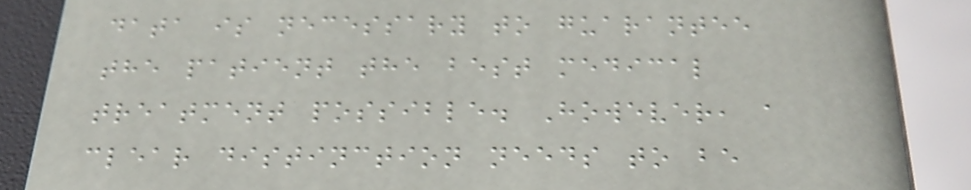data is necessary to guarantee
the patient the best medical
treatment possible. However, a
clear distinction needs to be
